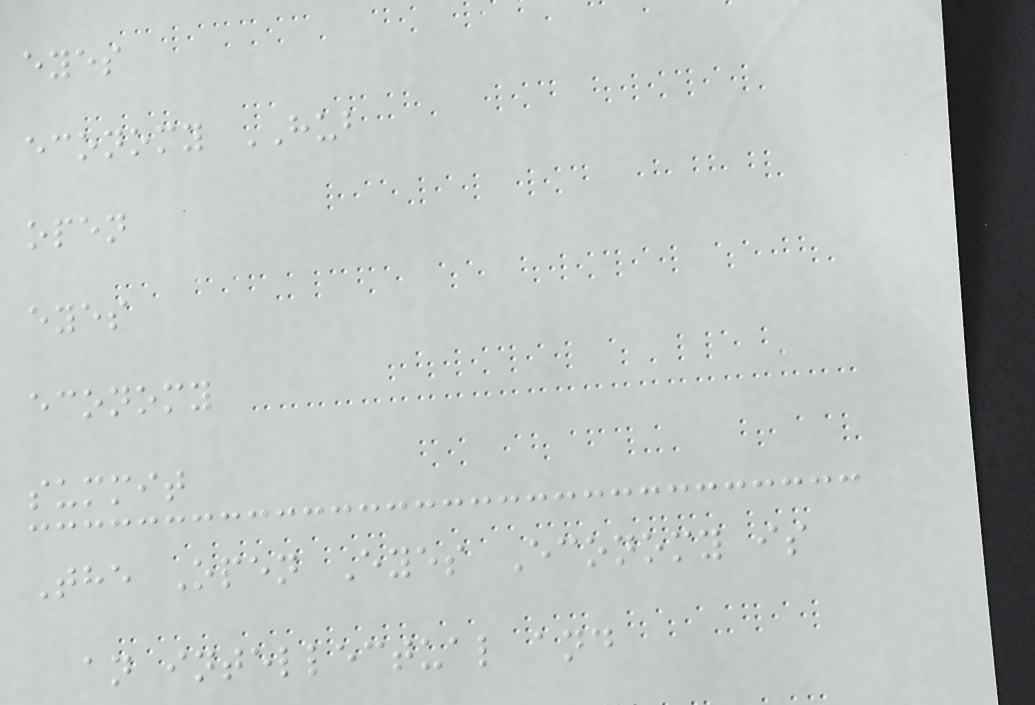eyes
economy HUB
open
eyes
economy
summit
The Open Eyes Economy is
an intellectual and
